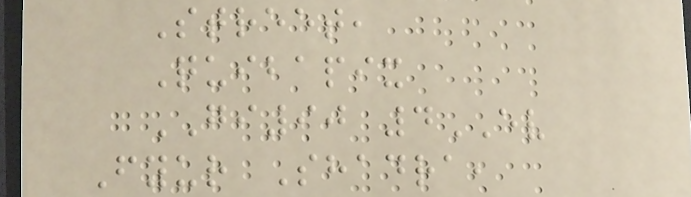Street,
Quibapix
GI90 4EV
Fyur Shadra,
